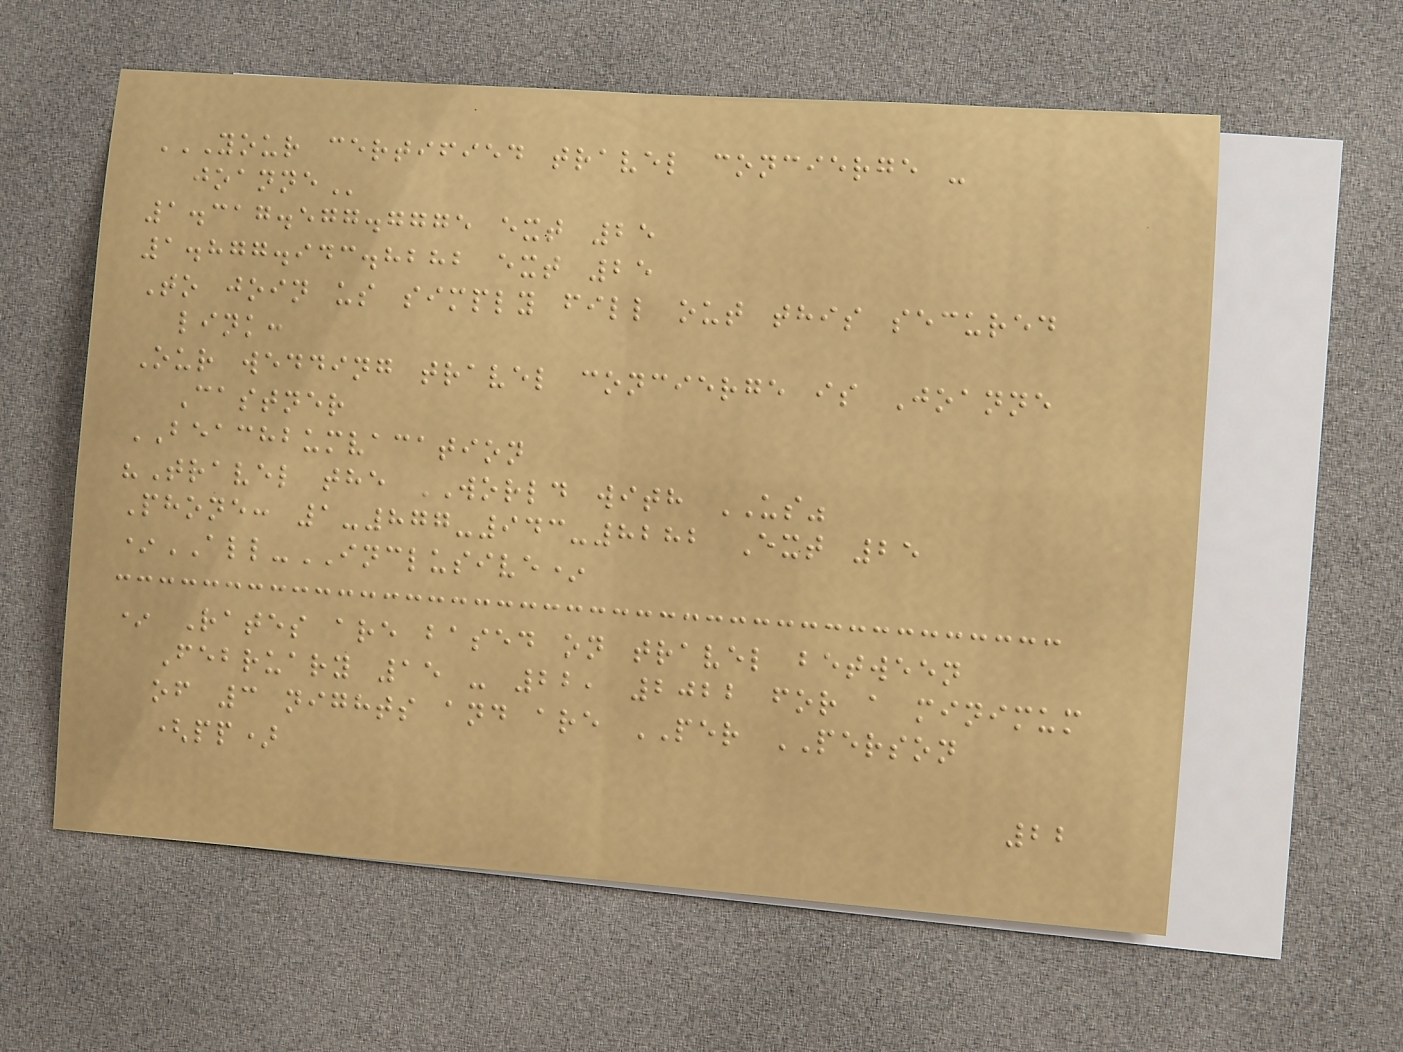YOUR CERTIFIED TRAVEL CONCIERGE -
JOANNE
1.317.577.7775 ext 25
1.877.943.8282 ext 25
To join us simply fill out this secured
link:
Our wedding travel concierge is Joanne
Castner
BEACHBUMVACATION
"Travel the WORLD with US"
Phone: 1-877-943-8282 Ext 25
*ALL-INCLUSIVE*
* Rates are based on travel between
February 15 - 22, 2022 for a minimum
of 3 nights and are PER PERSON
(pp)
22
